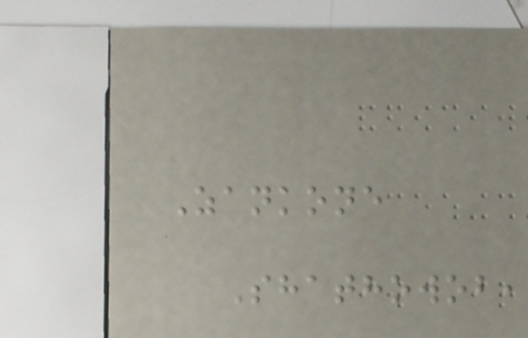Zankone
Shathowob,
